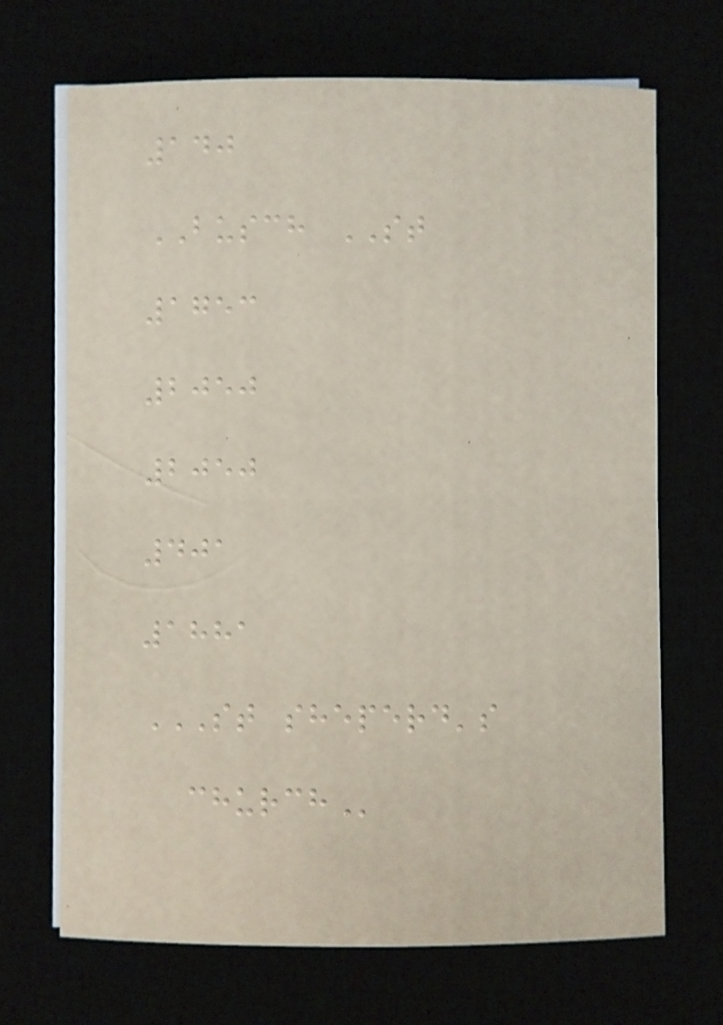140
BUSCH ST
1753
2050
2050
401
1881
ST SHEPERD'S
CHURCH
